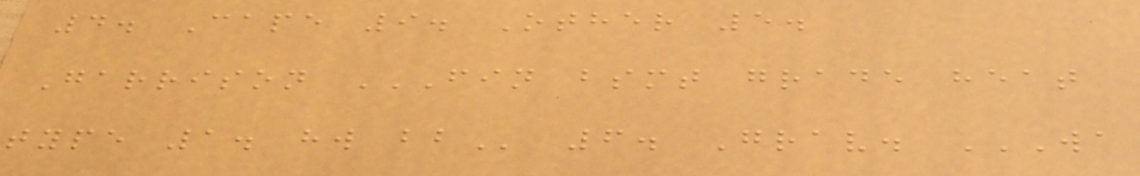4. Cape 9. Other 5.
Garrison FIN BSMT GRADE HEAT
TYPE 1. HW BB 6. Grav. WA
